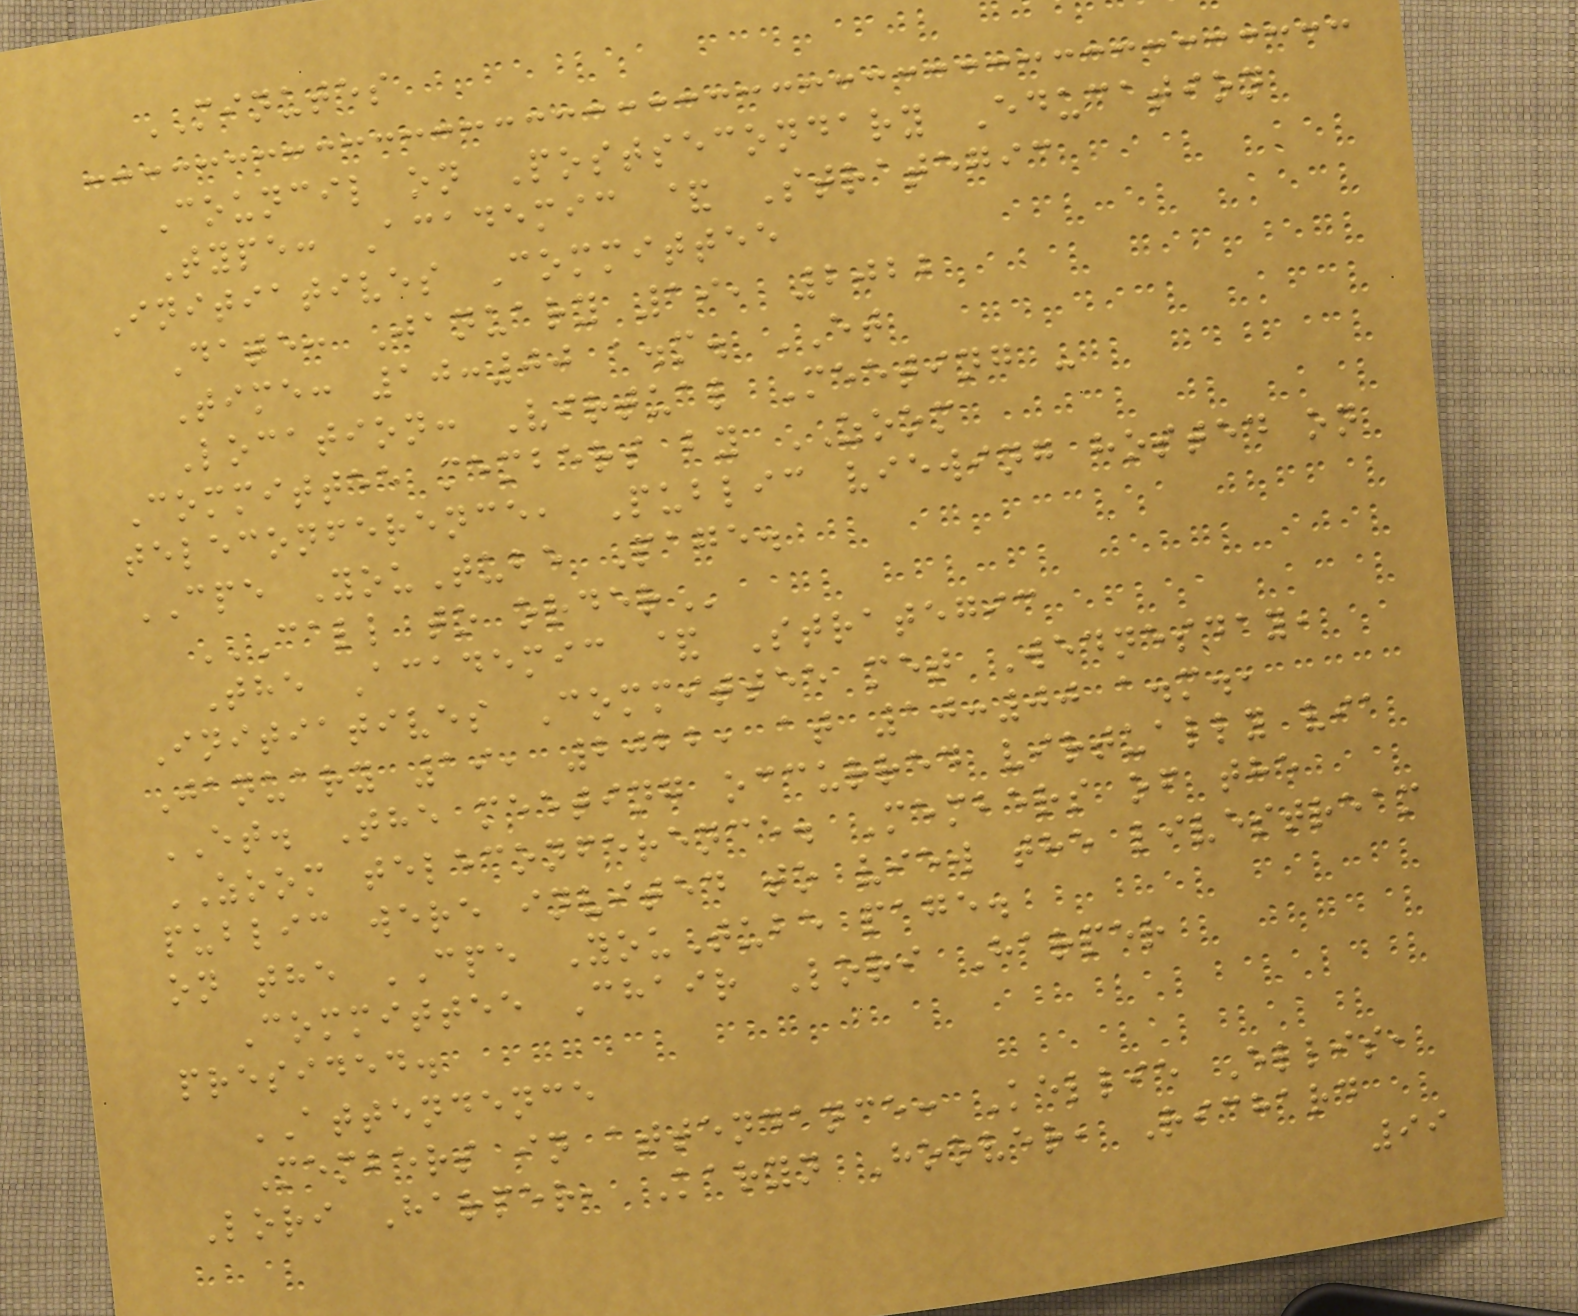MINUTES
Council on Postsecondary Education
Type: Academic & Strategic
Initiatives Committee
Date: January 19, 2022
Time: 10:00 a.m. ET
Location: Virtual Meeting -
Committee members by ZOOM
teleconference, Public viewing hosted on
CPE YouTube Page.
CALL TO ORDER
The Academic & Strategic
Initiatives Committee met Wednesday,
January 19, 2022, at 10:00 a.m.,
ET. The meeting occurred virtually via
ZOOM teleconference. Members of the
public were invited to view the livestream
on the CPE YouTube page.
Committee Chair Lori Harper
presided.
ATTENDENCE
Members in attendance: Kellie Ellis,
Lori Harper, Karyn Hoover, Richard
99
